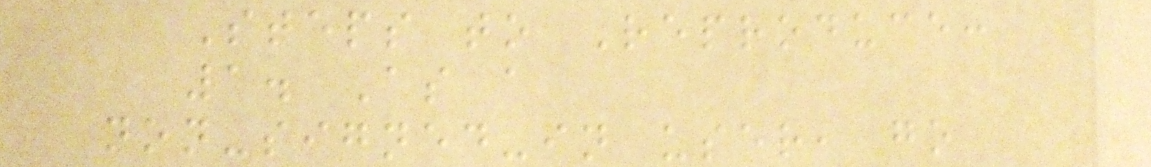Steps to Reproduce:
1. As a
non-signed-in user, go
